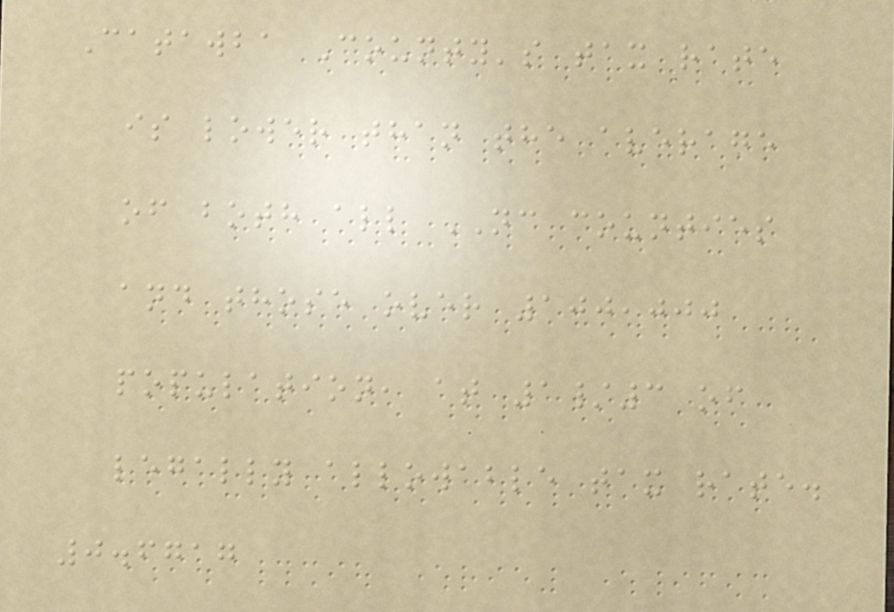Catawba County's tax rate
is lower than the average
of both all NC counties
and those over 100,000
population, at 1/3 of
legally allowable tax rate.
0.6717
